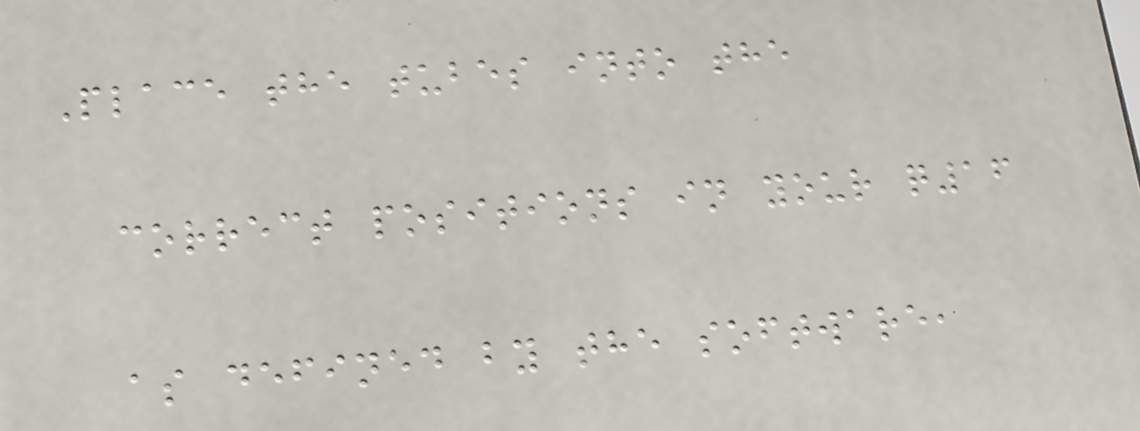Place the tubes into the
correct positions in your q16
as defined by the software,
